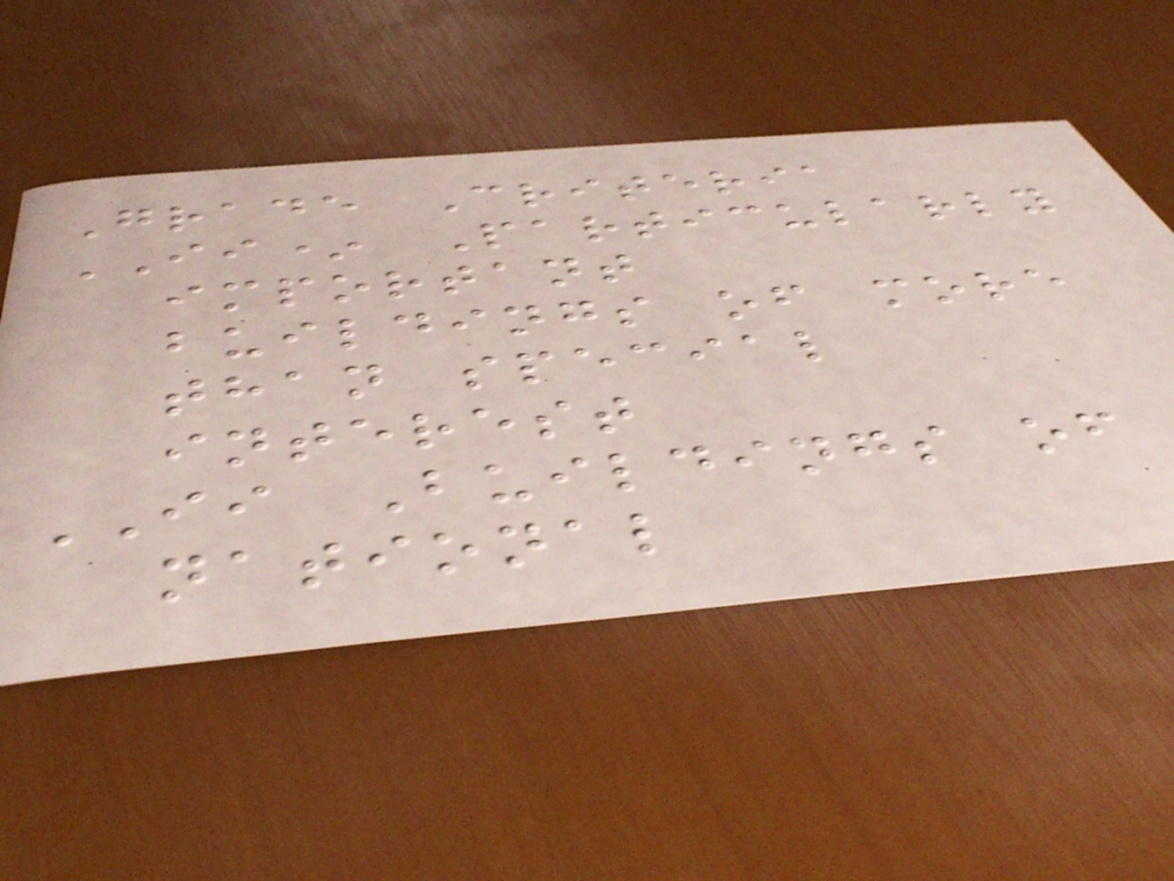Grade Criteria
II* Particularly
important
buildings of more
than special
interest
II Buildings of
national
